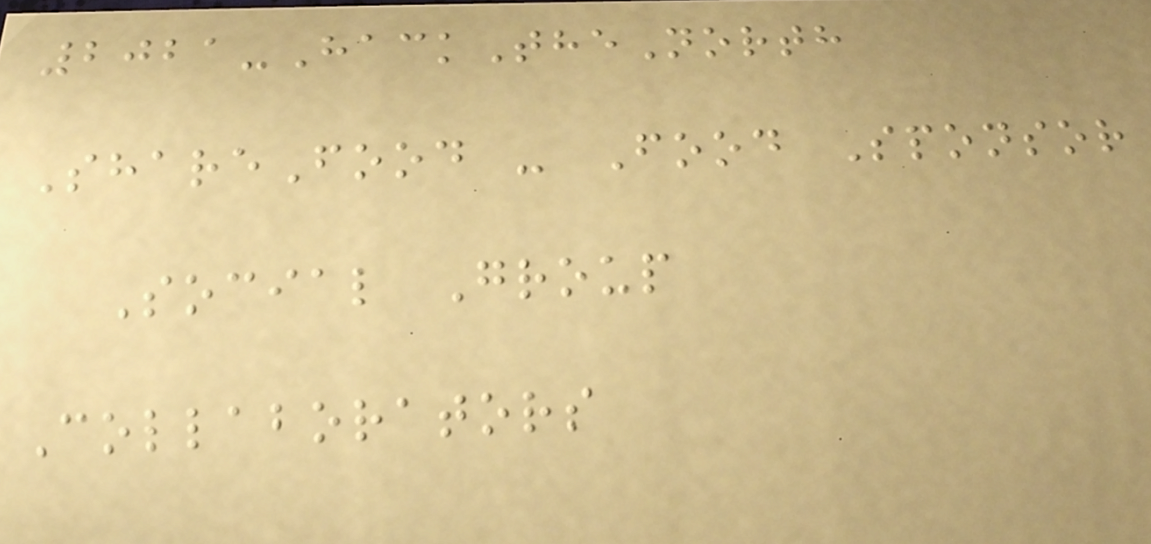2021-HackTheNorth
ShareFood - Food Sponsor
Social Group
Collaborators
